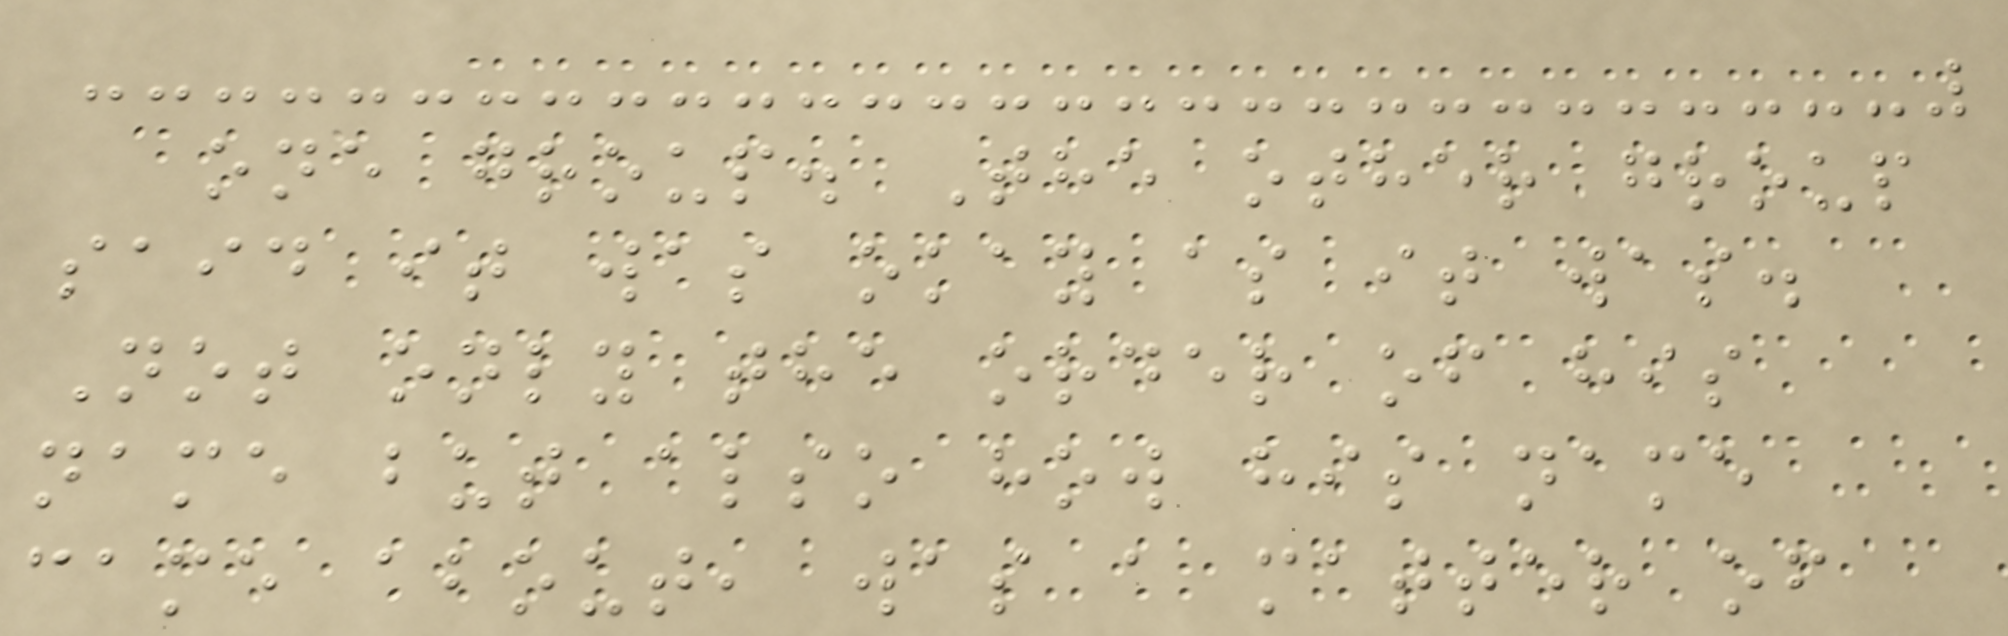one group. The other group
said it was okay as it was.
Not only the order of his
name but also how his name
came about, was a matter of
